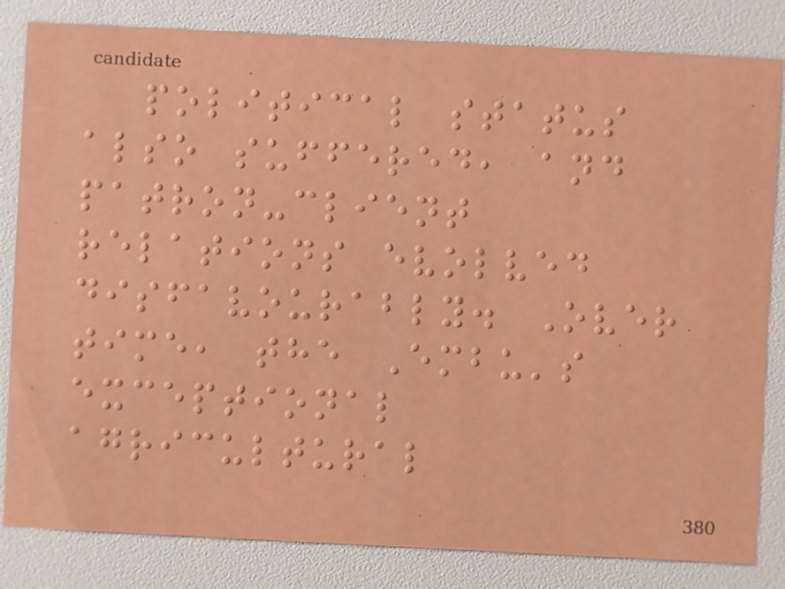political status
also suffered, and
patron-client
relations evolved
disfavourably. Over
time, the Embu's
exceptional
agricultural
